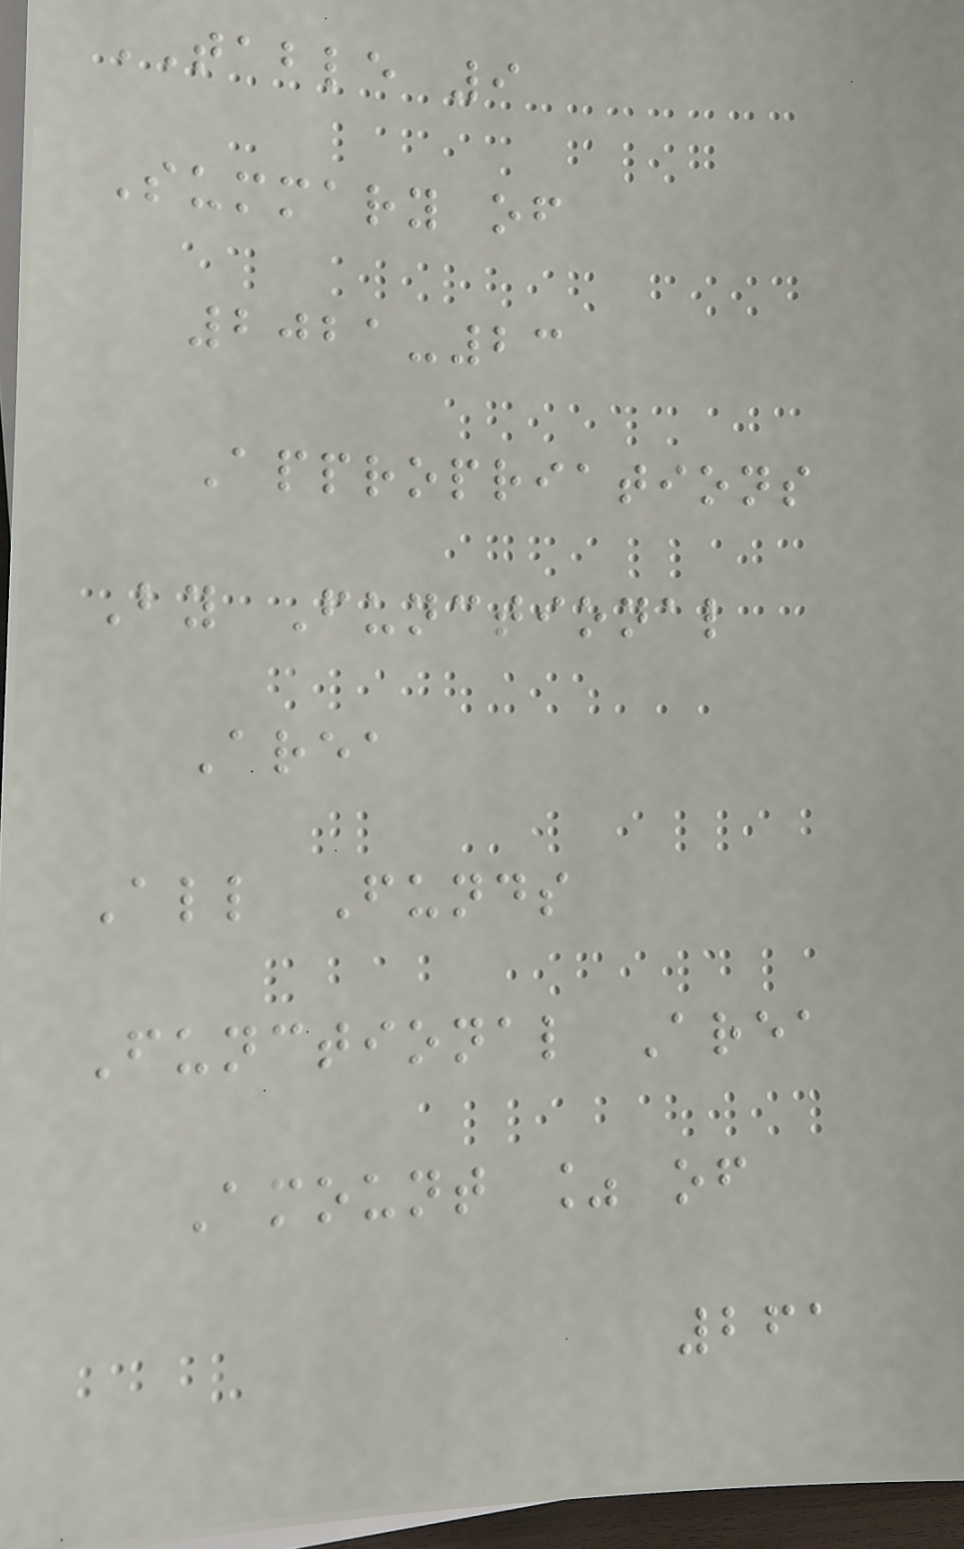TABLE 9
Summary of
2021-23
Appropriations
By Functional
Area
All Funds
Functional Area
Amount % of
261
